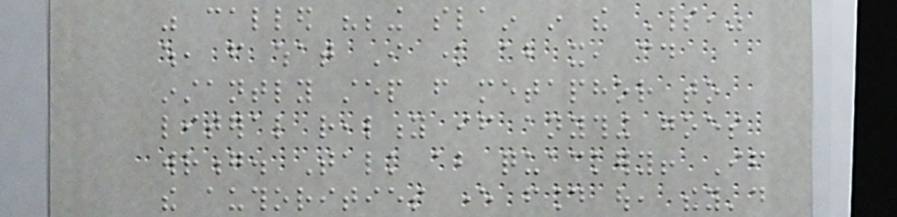was called "being slain in the Spirit,"
which, from what I know about it, could
instantly step from metaphor to
literal reality if anything goes
wrong. Talk about quackery! If
the authorities ever found out, they'd
